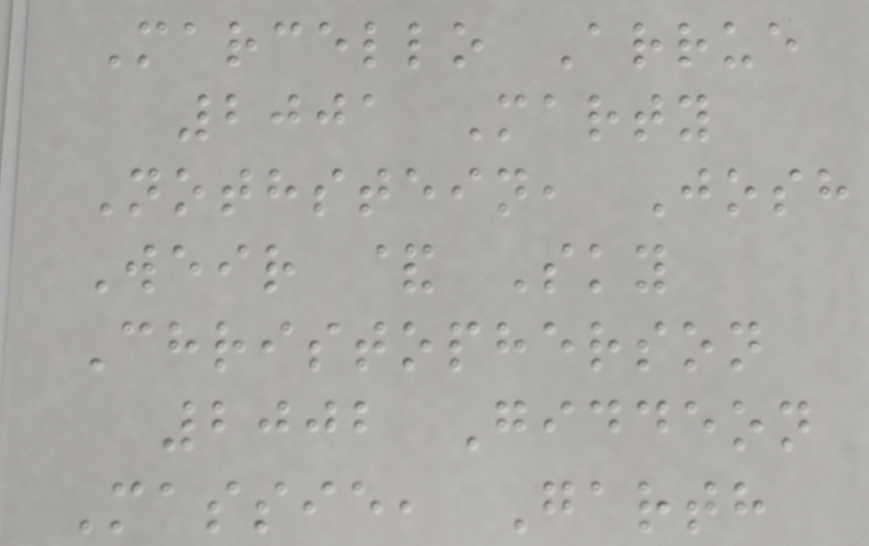Marcello Arrue
2001 Marty
Nothstein, Josh
Weir & Sky
Christopherson
2002 Giddeon
Massie, Garth
